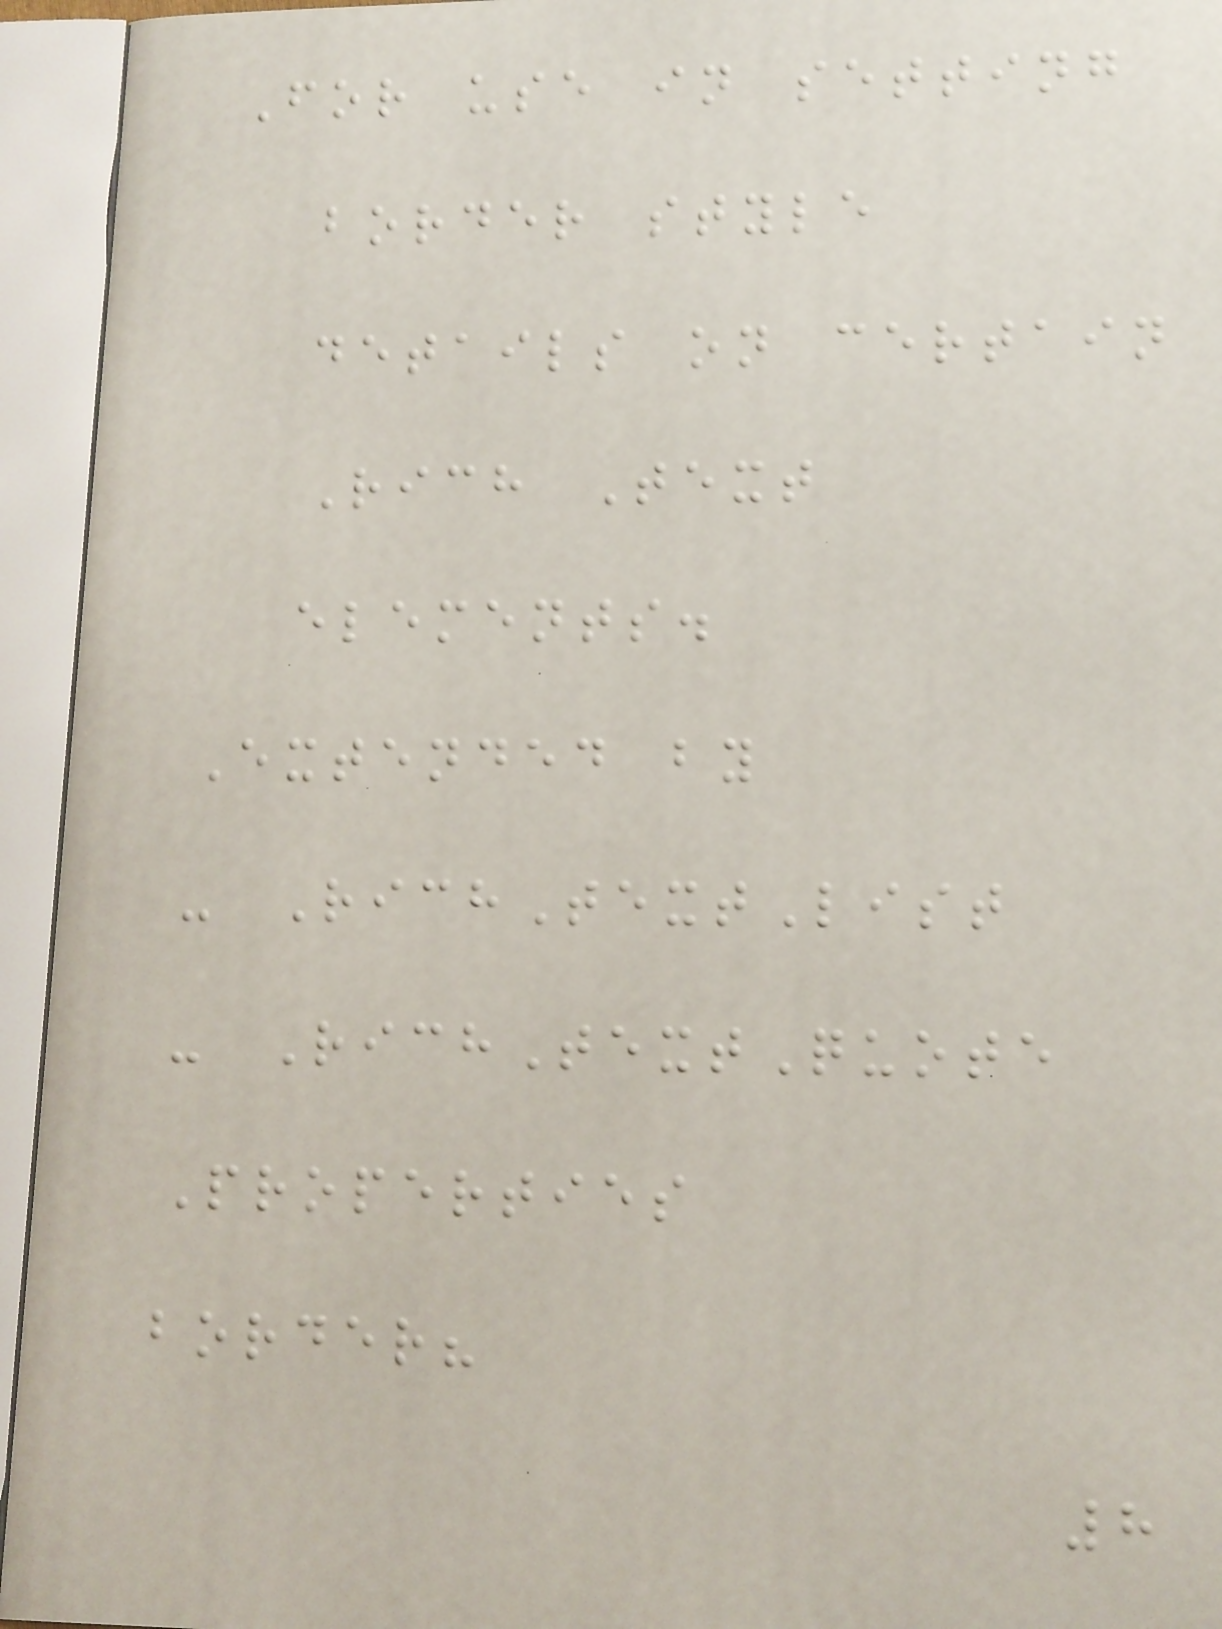For use in setting
border style
details on certain
Rich Text
elements.
Extended by
- RichTextList
- RichTextQuote
Properties
border?
8
